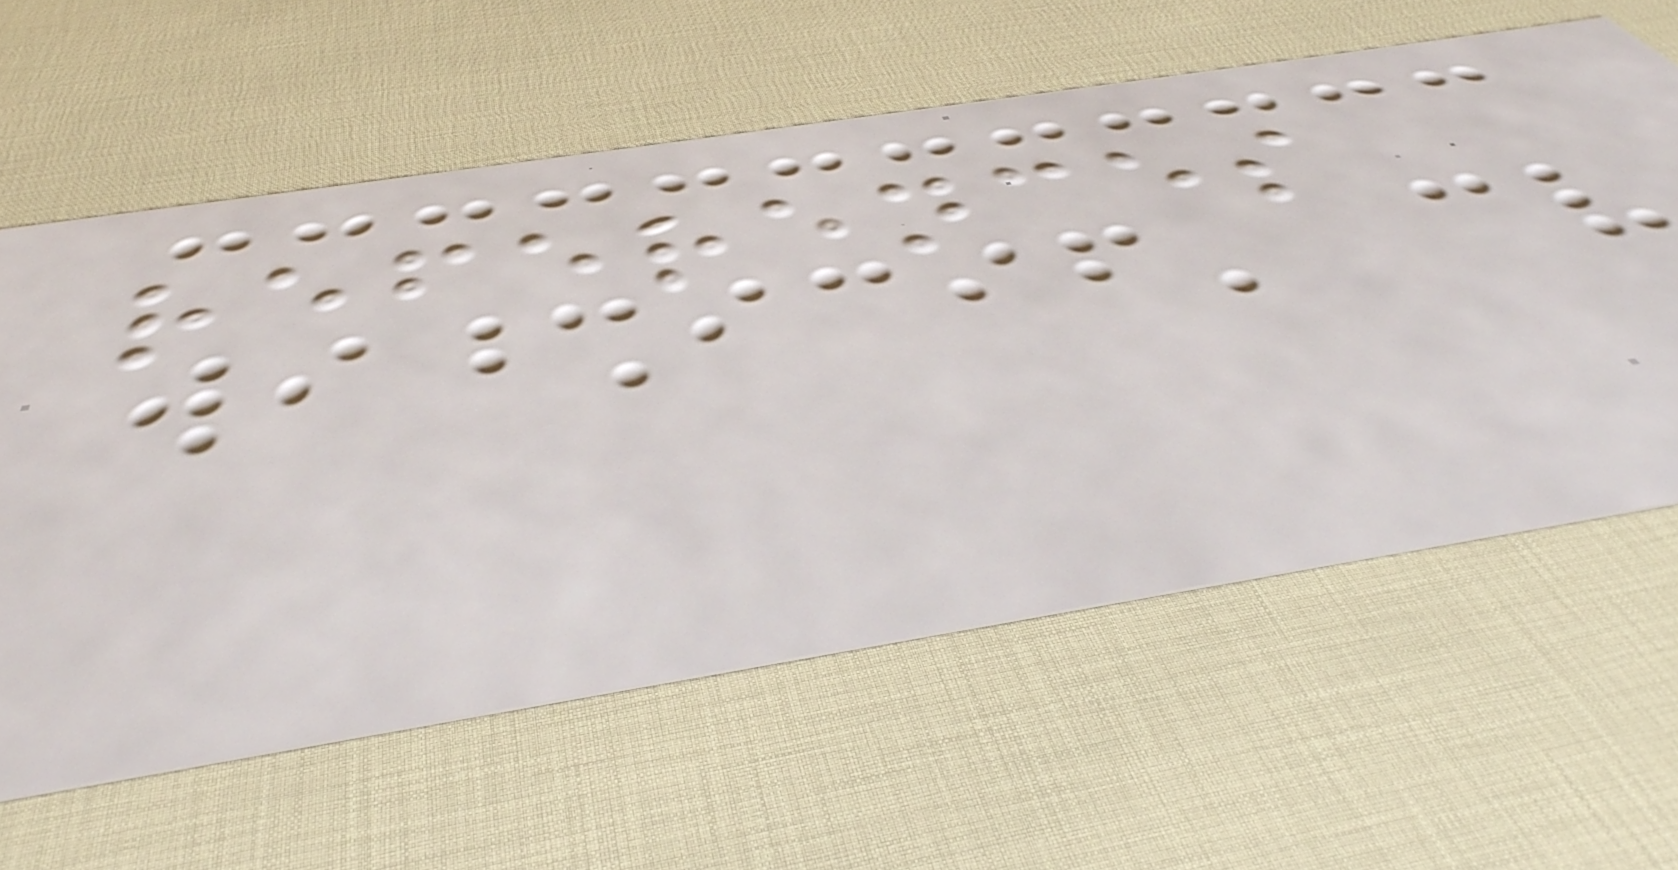references
